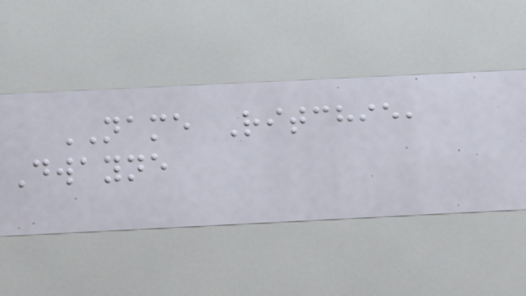NAME Ritchie,
Dwayne
